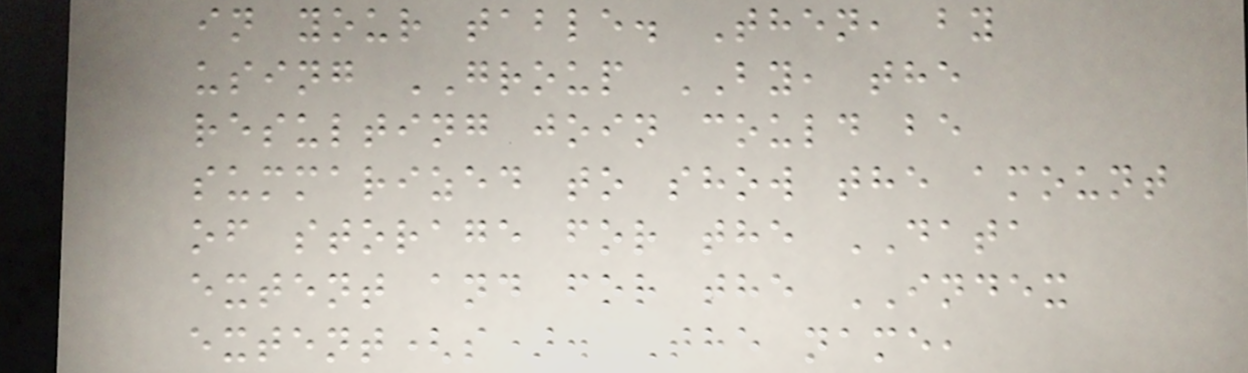in your table. Then, by
using GROUP BY, the
resulting join could be
summarized to show the amount
of storage for the DATA
extent and for the INDEX
extent(s). The name,
